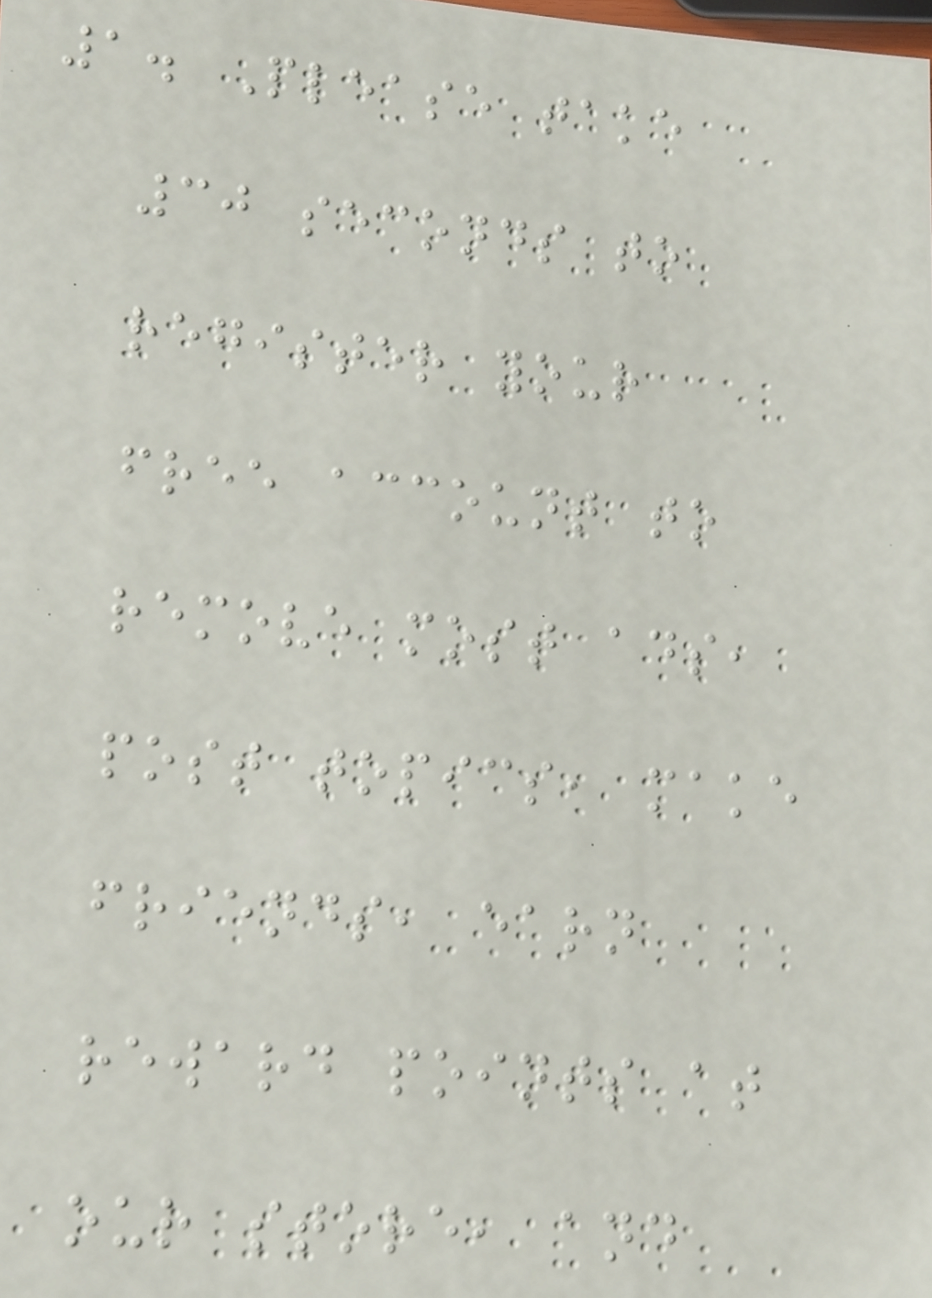1. Please take
30 seconds to
register your
free account to
remove most ads,
post topics, make
friends, earn
reward points at
our store, and
